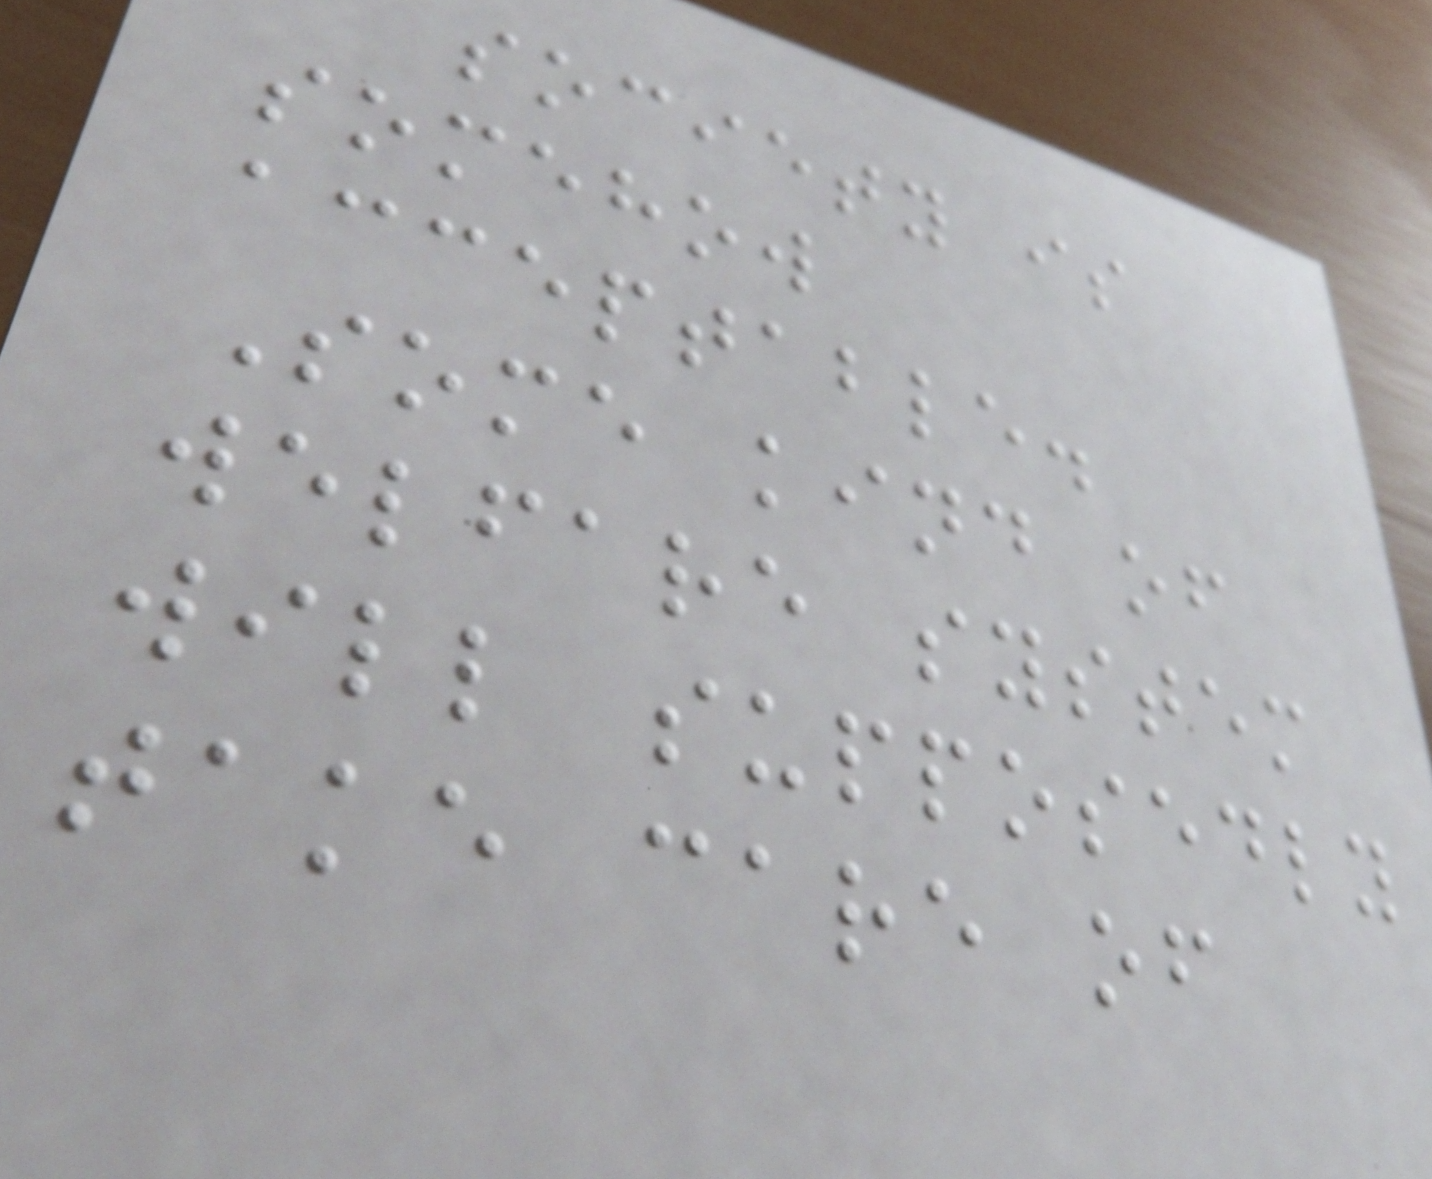society is
somehow
acceptable.
Some kind of
welfare system
will supposedly
take care of
